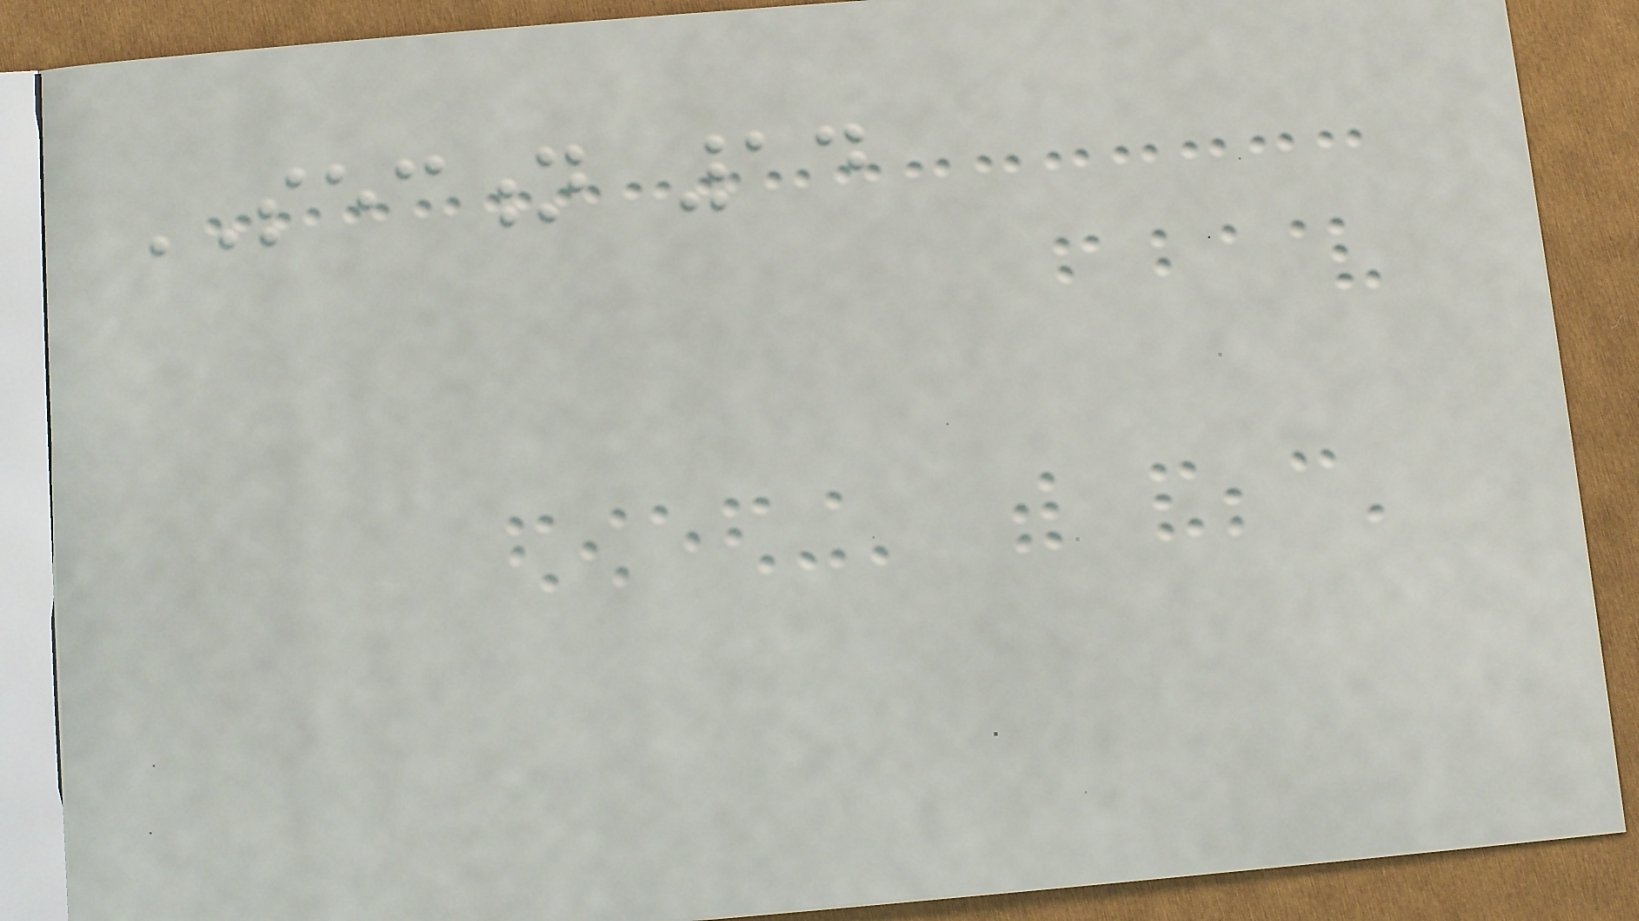SECTION 14
